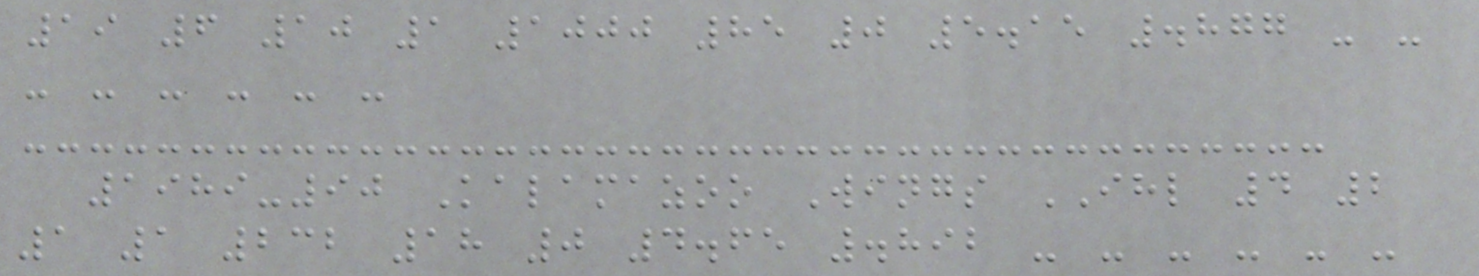19 6 10 1 1000 85 0 5.15 .877 - -
- - - - - -
1989-90 Kalamazoo Wings IHL 4 2
1 1 232 18 0 4.65 .892 - - - - - -
